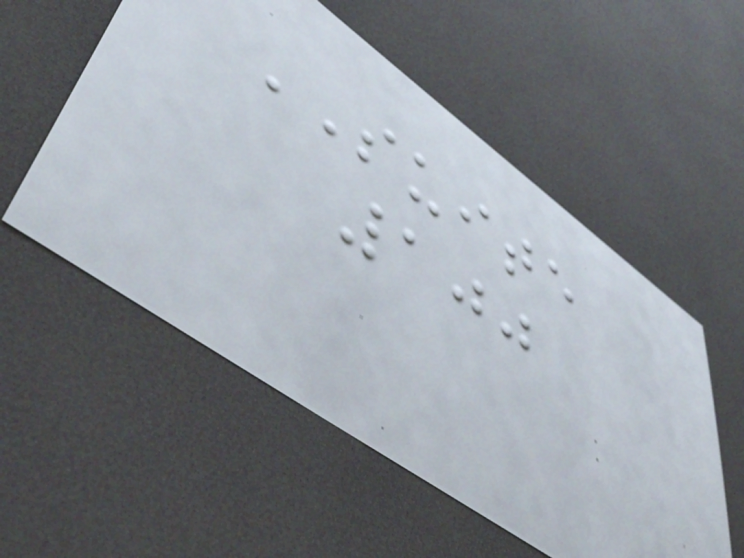SUITE
100
